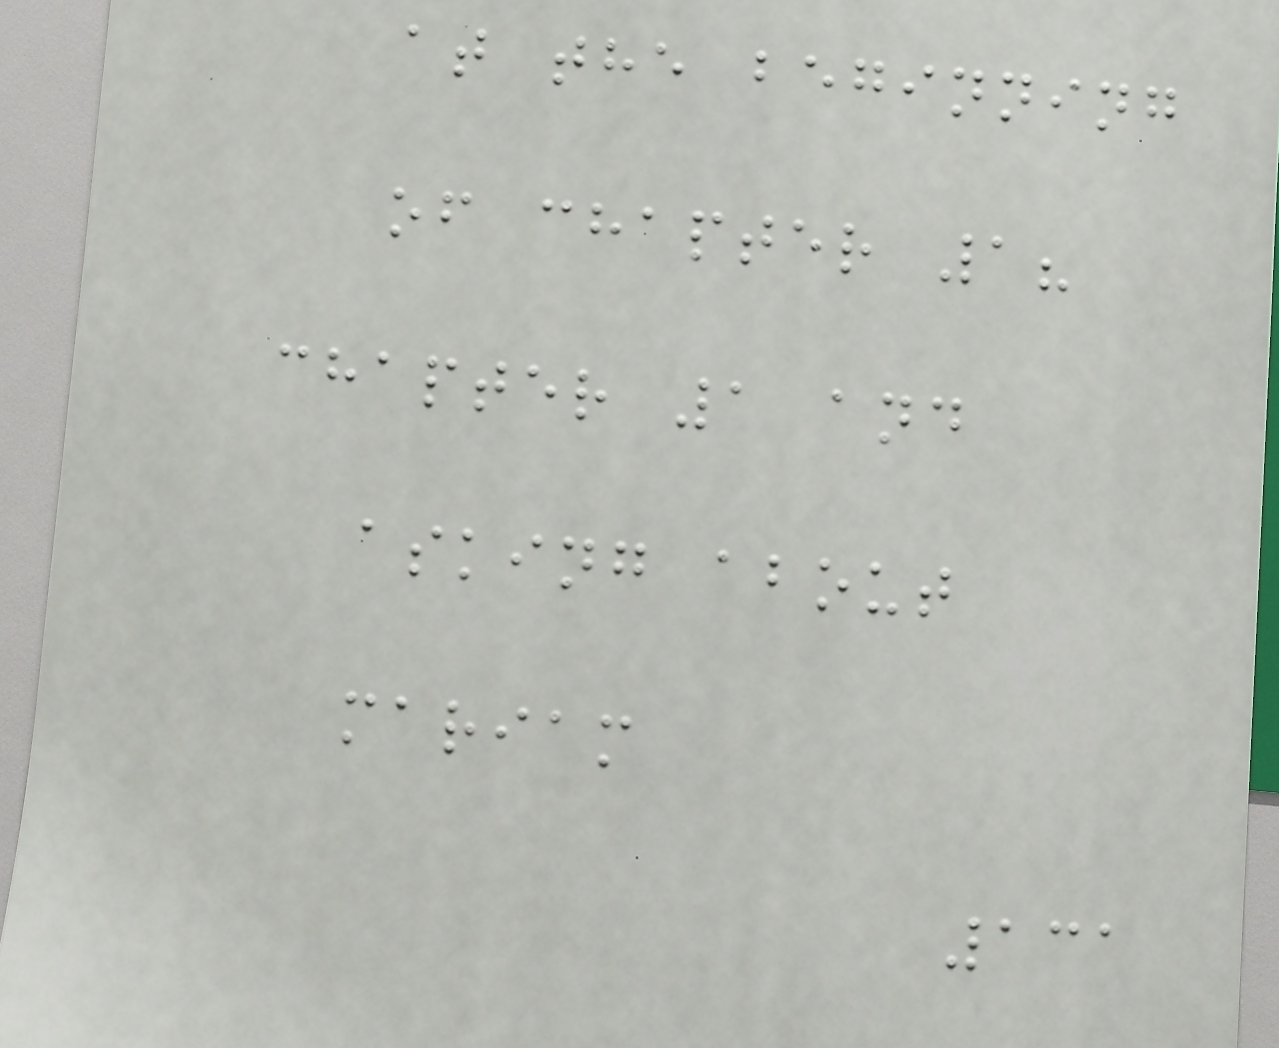at the beginning
of chapter 1?
chapter 1 and
asking about
mariam
131
